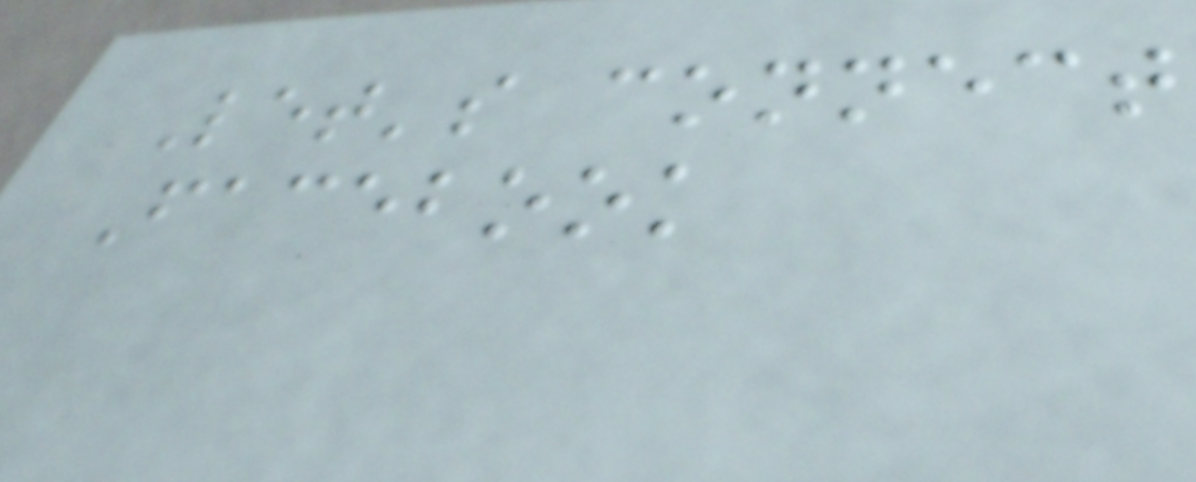Let's connect
Facebook
